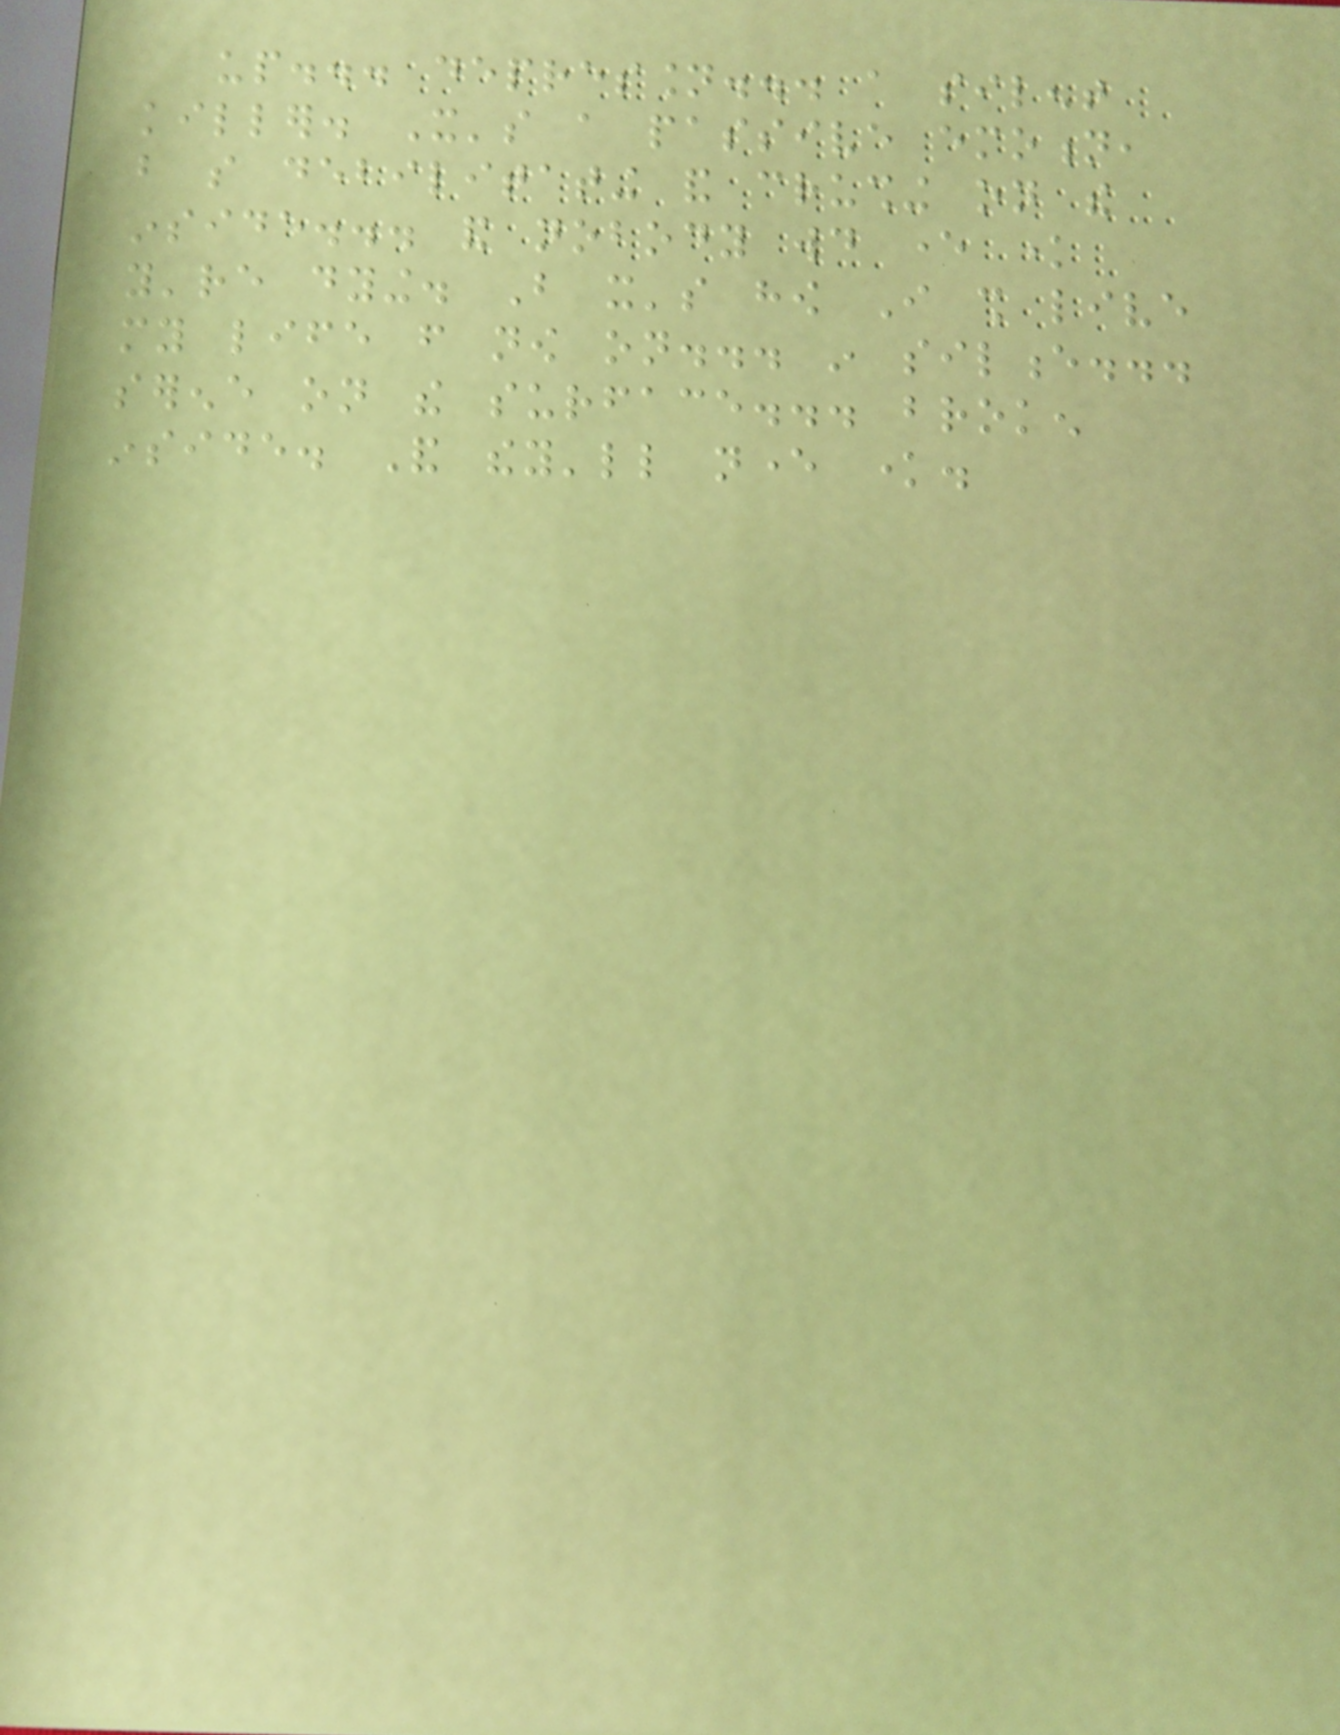up... depression... a silent
killer. It's a passive emotion,
but so debilitating and crushing on the
inside... and nobody would ever know
you're dying. But it's how I shall live
my life from now on... in silence...
serene on the surface... broken
inside. And they'll never know.
